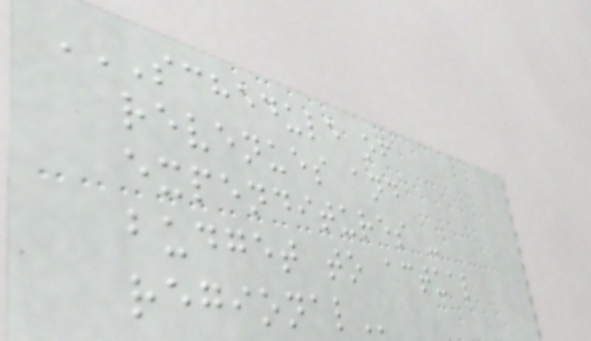SCHEDULE OF
REVENUES AND
EXPENDITURES -
BUDGET TO ACTUAL
REGIONAL
